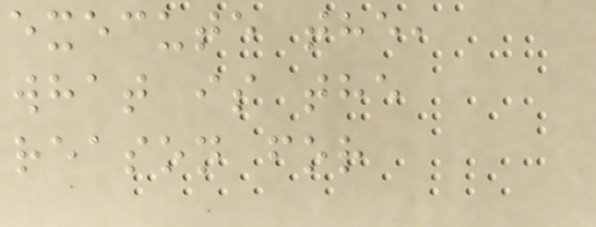execute the,
what is the
reason for
